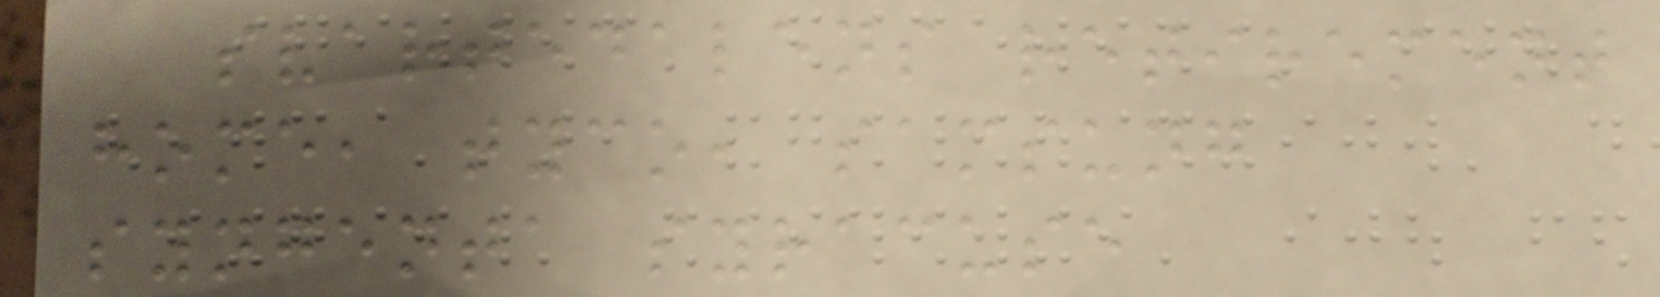svartedalens retirement
home, tyco, samsung
syngenta syracuse
